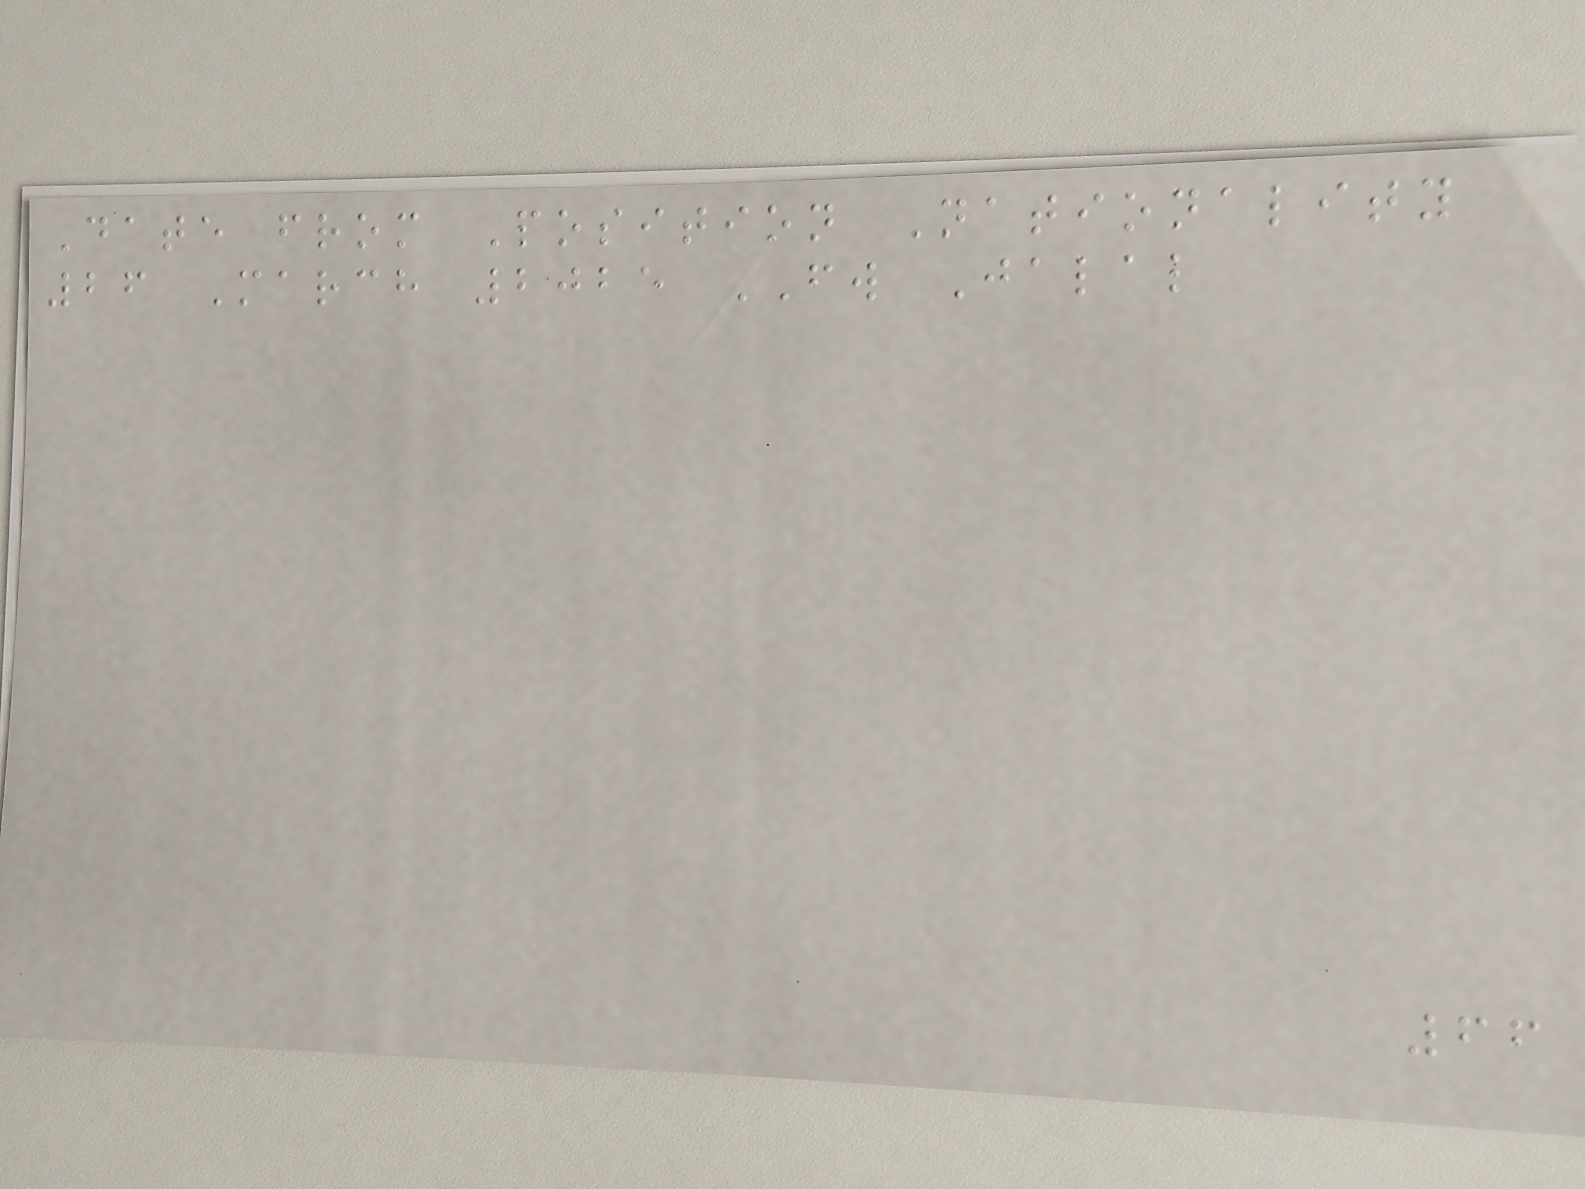Date from Position Nationality
26 March 2025 FW Jalal
66
